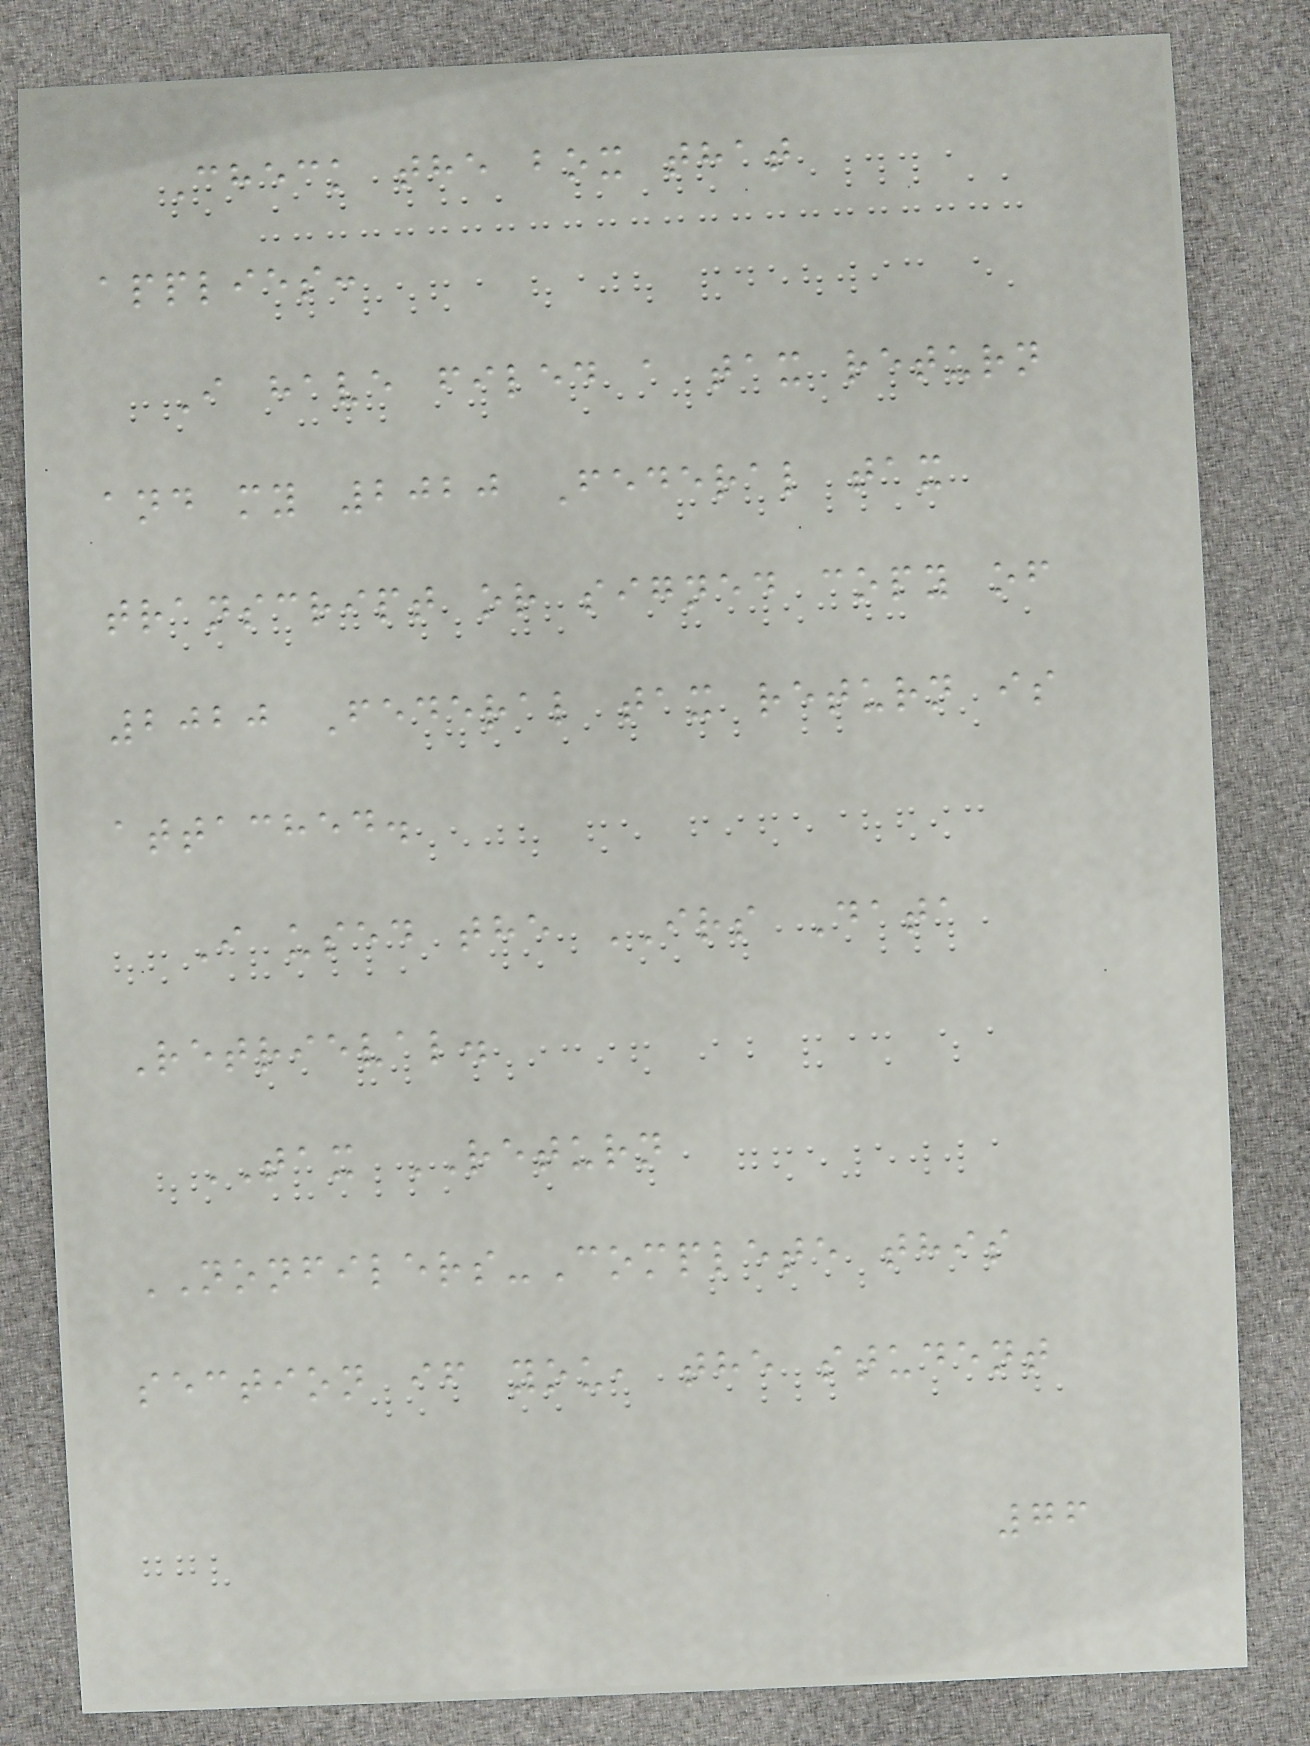Check the box that
applies:
I have filed a tax return
and my 2020 Federal tax
transcript or signed copy of
2020 Federal tax return is
attached.
I used the IRS Data
Retrieval.
TAX RETURN
NONFILERS-Complete this
section if you, the student
76
